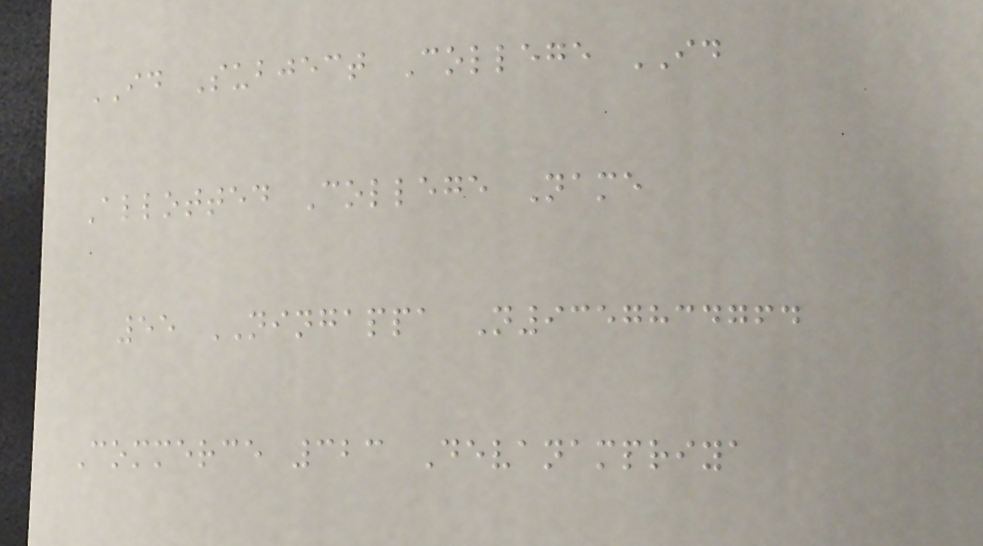ID Subject College ID
Allotted College Name
55 NINGAPPA N9357834764
Commerce 323 Devanampriya
